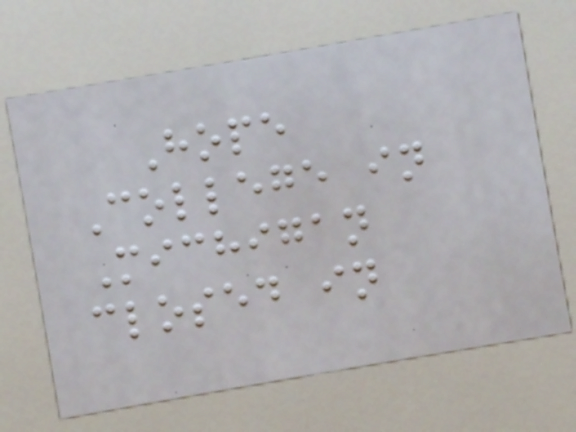Hope
College in
Michigan
closed in
